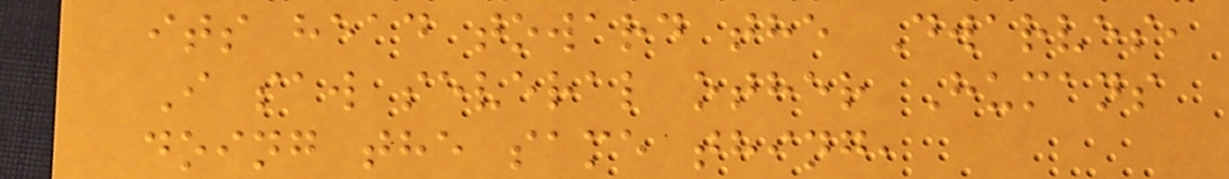its head toward the Dwarves,
I saw several other Humans
doing the same thing,
